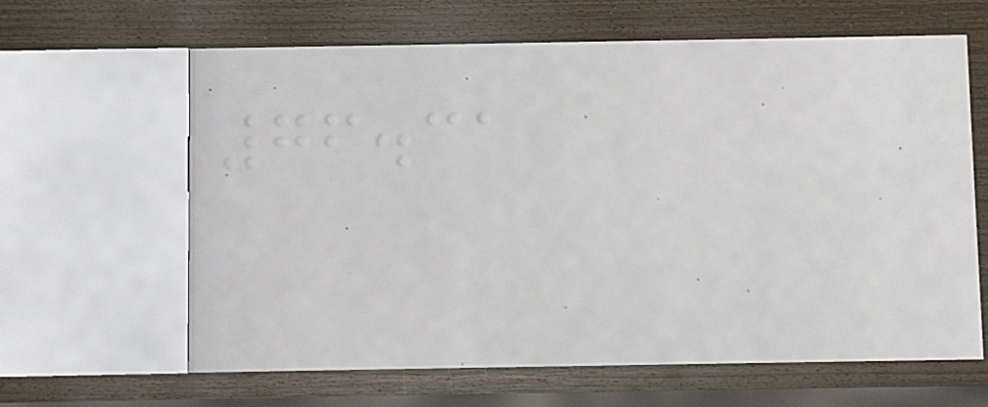76.31
